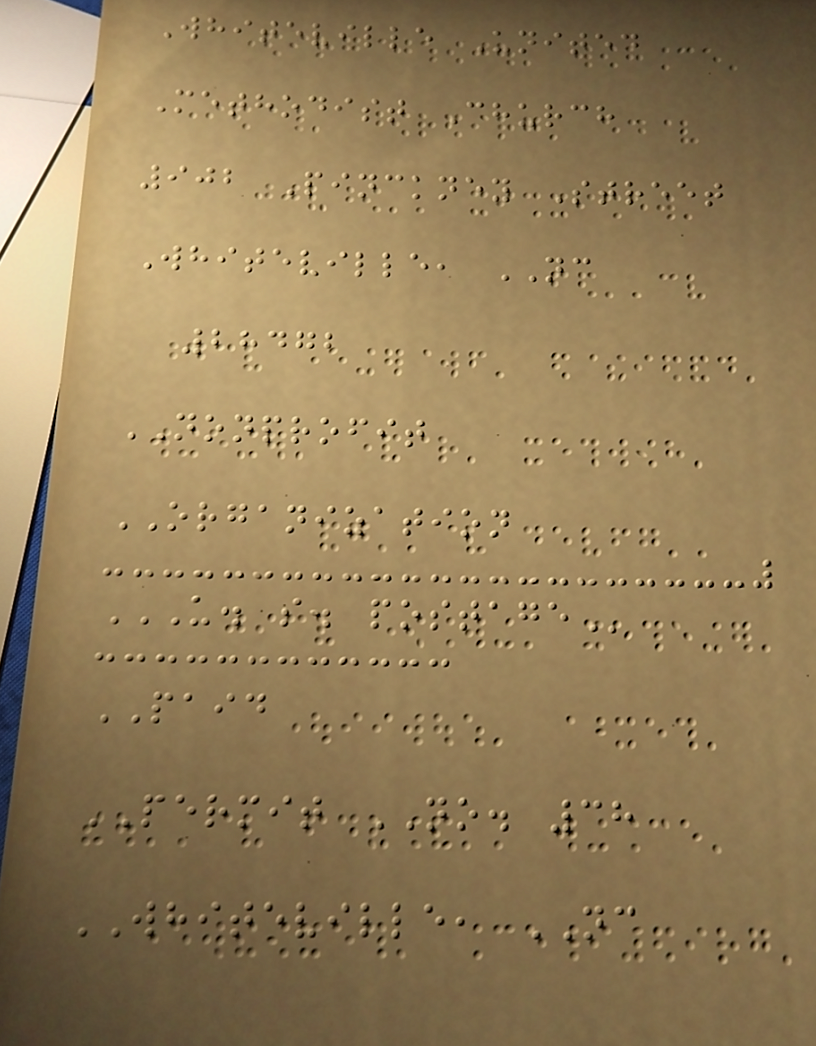Whiteville United
Methodist Church
902 Pinckney Street
Whiteville, NC
28472
NONPROFIT
ORGANIZATION
U. S. POSTAGE
PAID
PERMIT NO. 38
WHITEVILLE, NC
